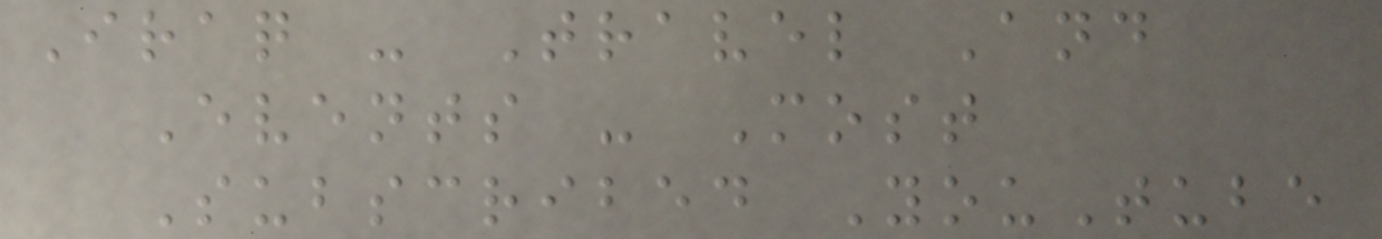Iraq - Travel And
Events - Most
Subscribed YouTube
